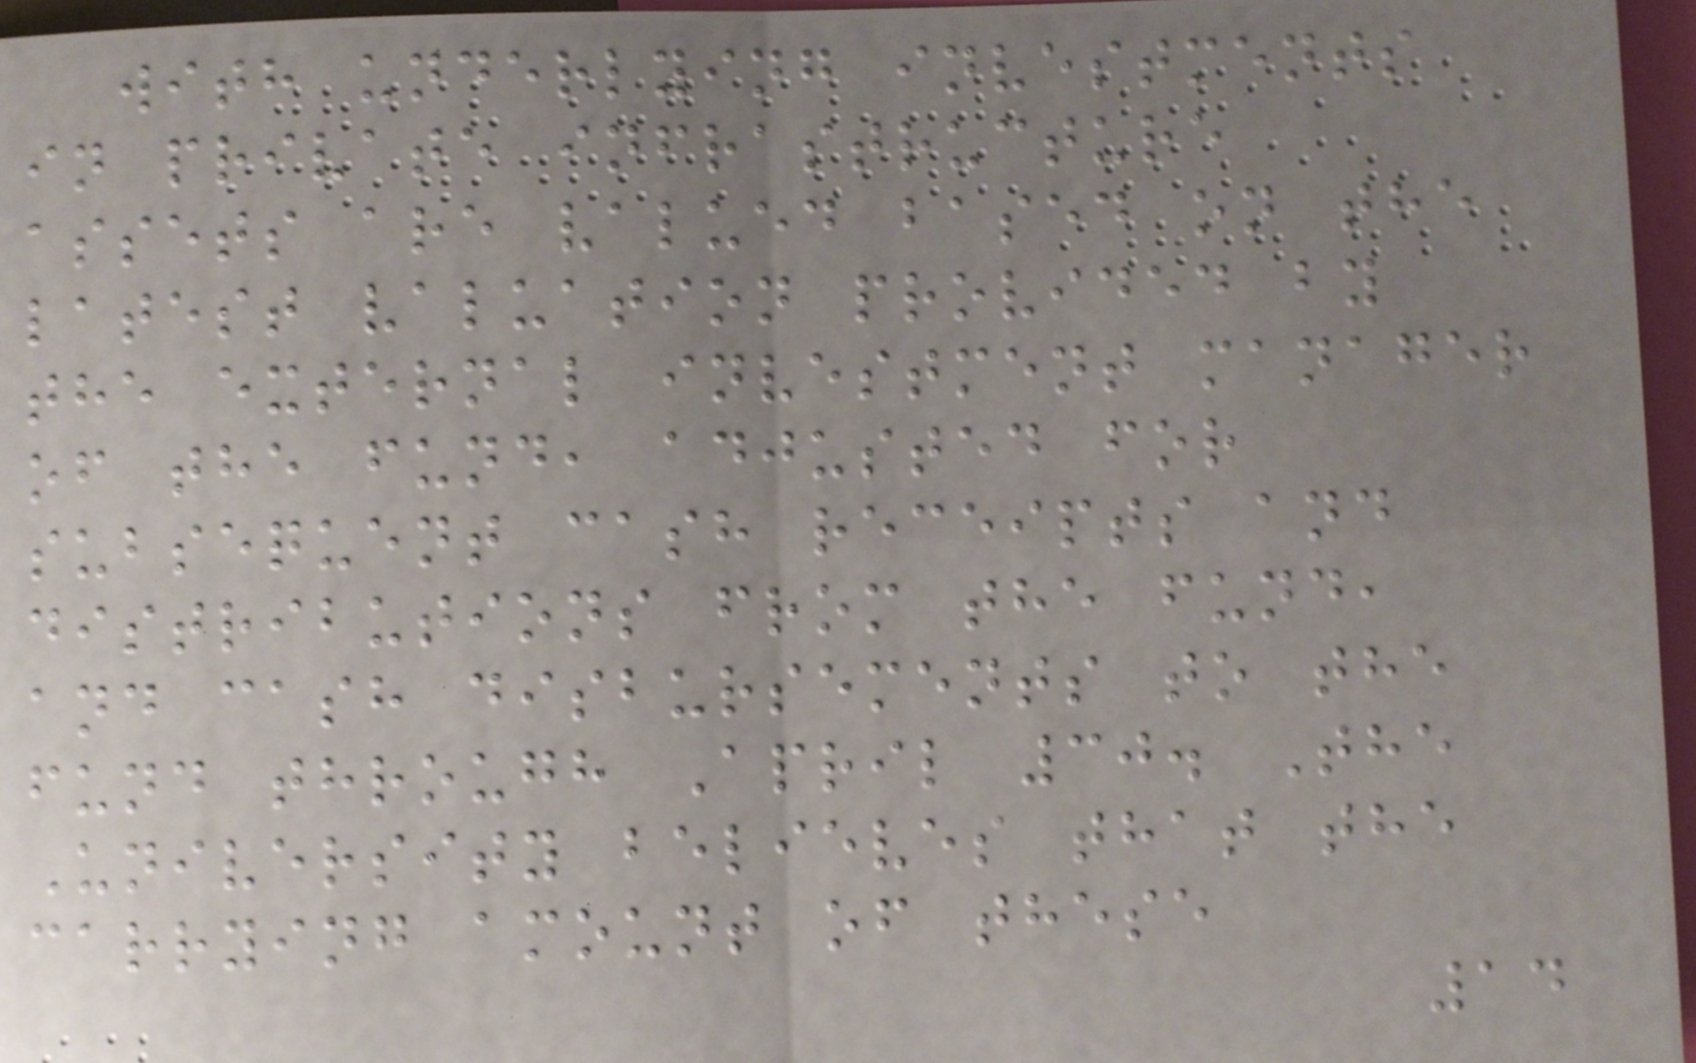with underlying investments
in private infrastructure
assets are valued based on the
latest valuation provided by
the external investment manager
of the fund, adjusted for
subsequent cash receipts and
distributions from the fund,
and cash disbursements to the
fund through April 30. The
University believes that the
carrying amount of these
14
